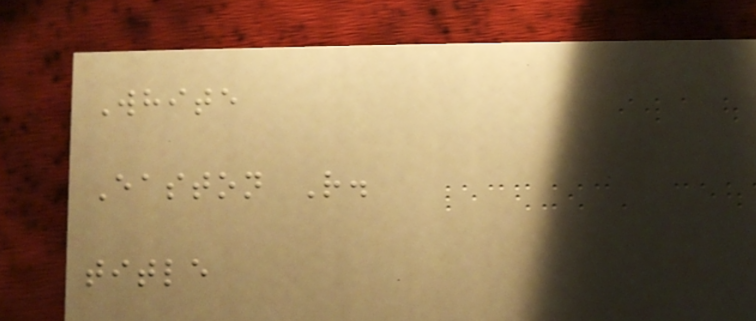White
Easton R.
title
